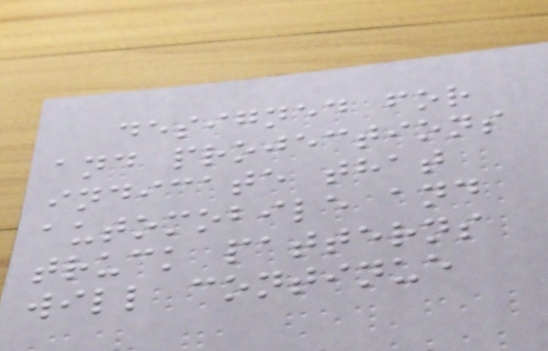designed for
and projections
indicate that
automobile and
truck patterns
will continue
